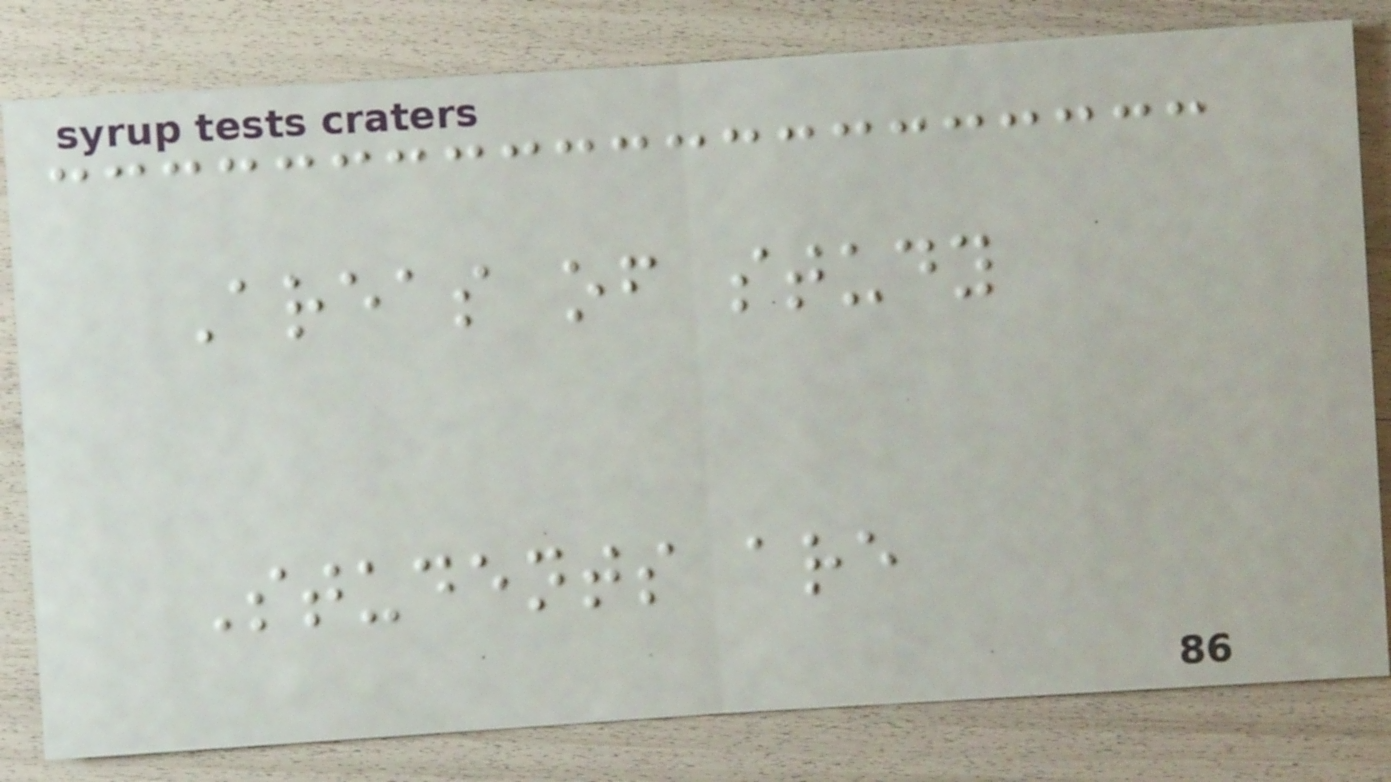Areas of study
Students are
